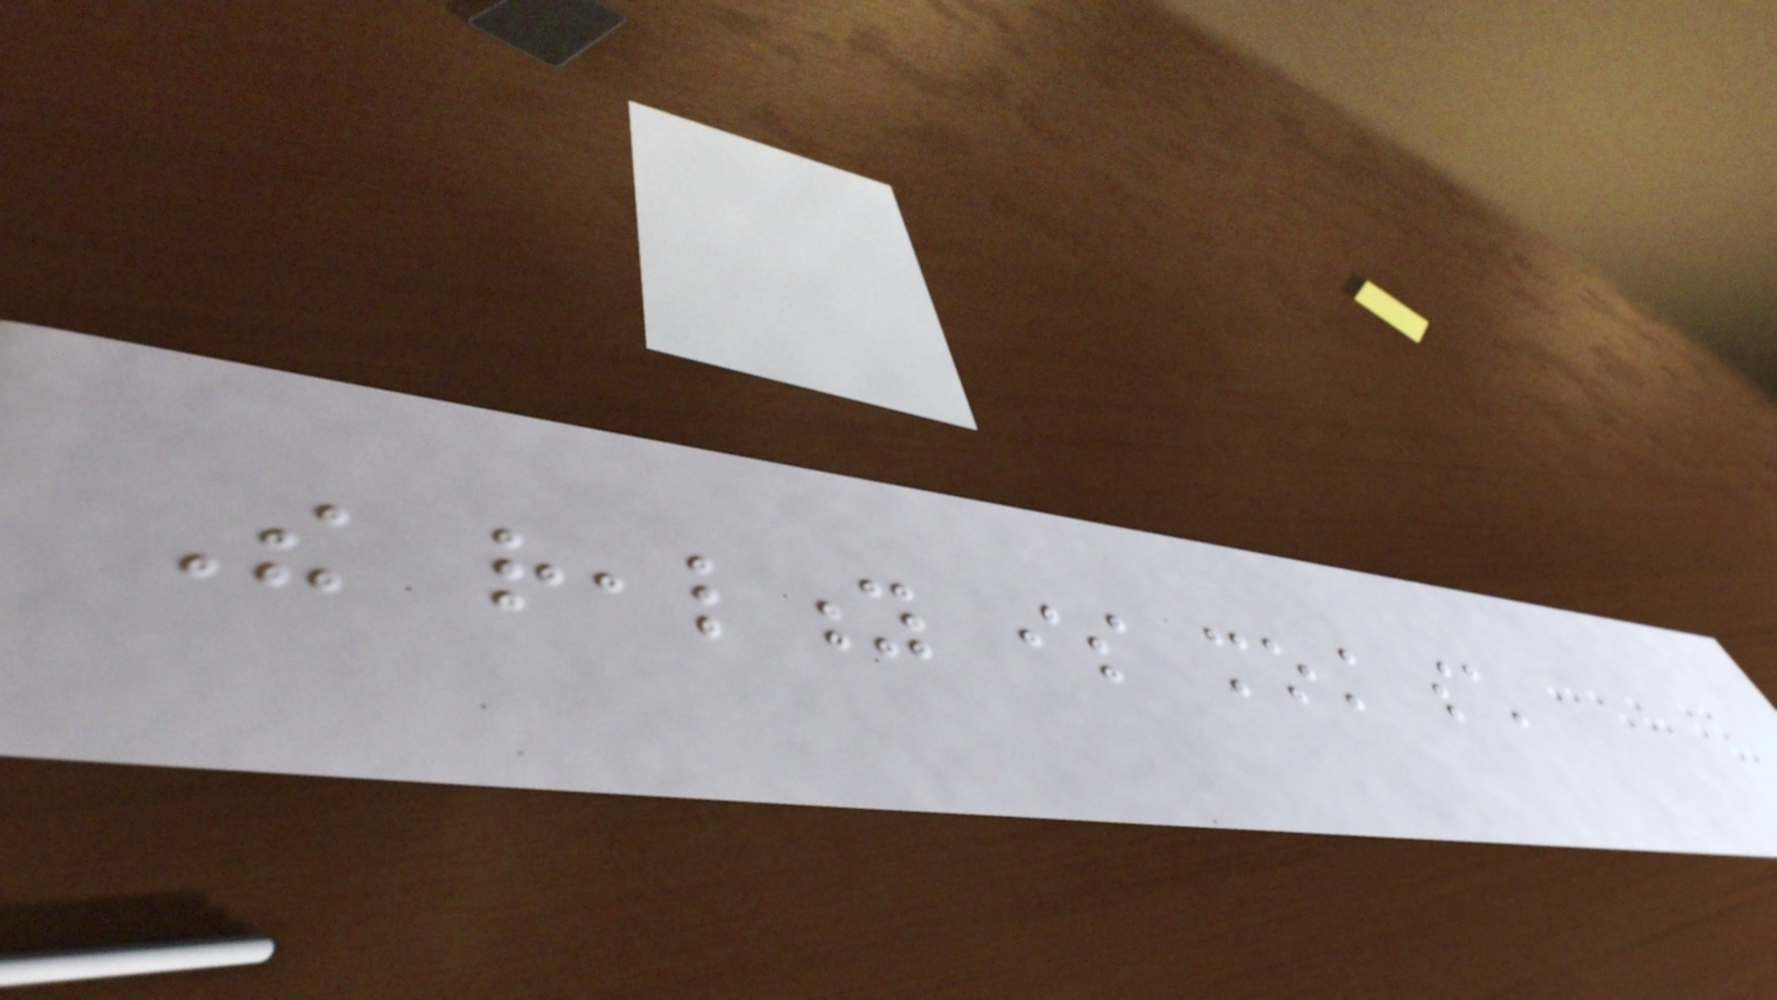The reality is most such
